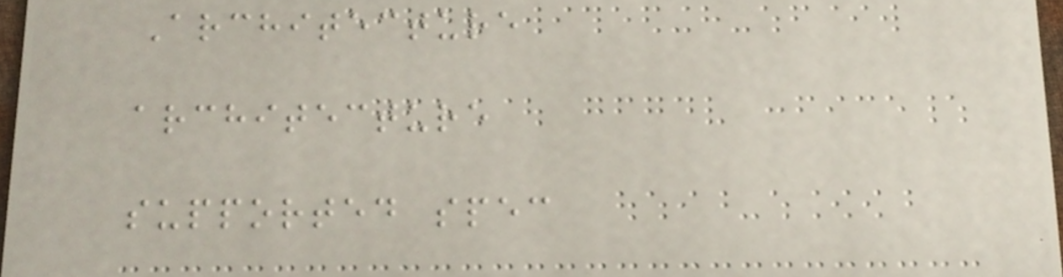Architecture
architecture
supported spec
